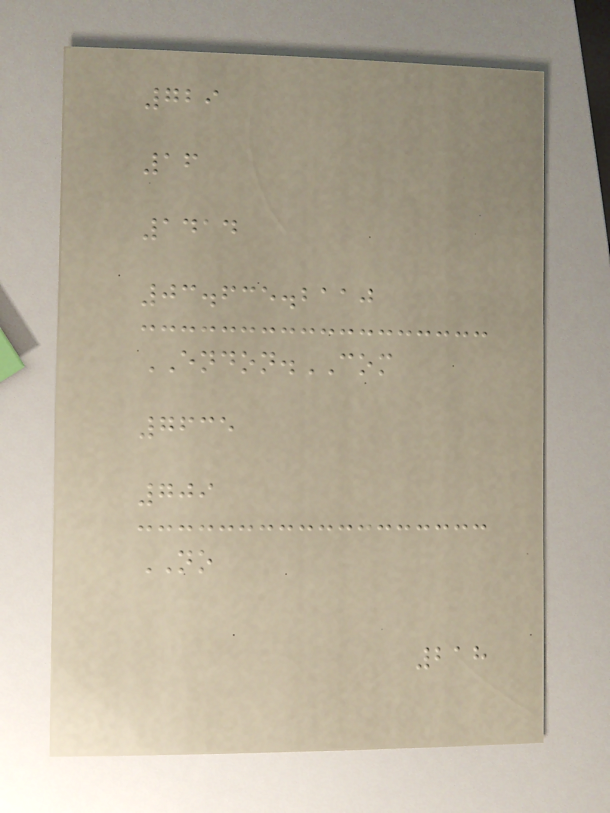729
16
1414
03.635.2110
ENDON.COM
7635
709
NO
218
